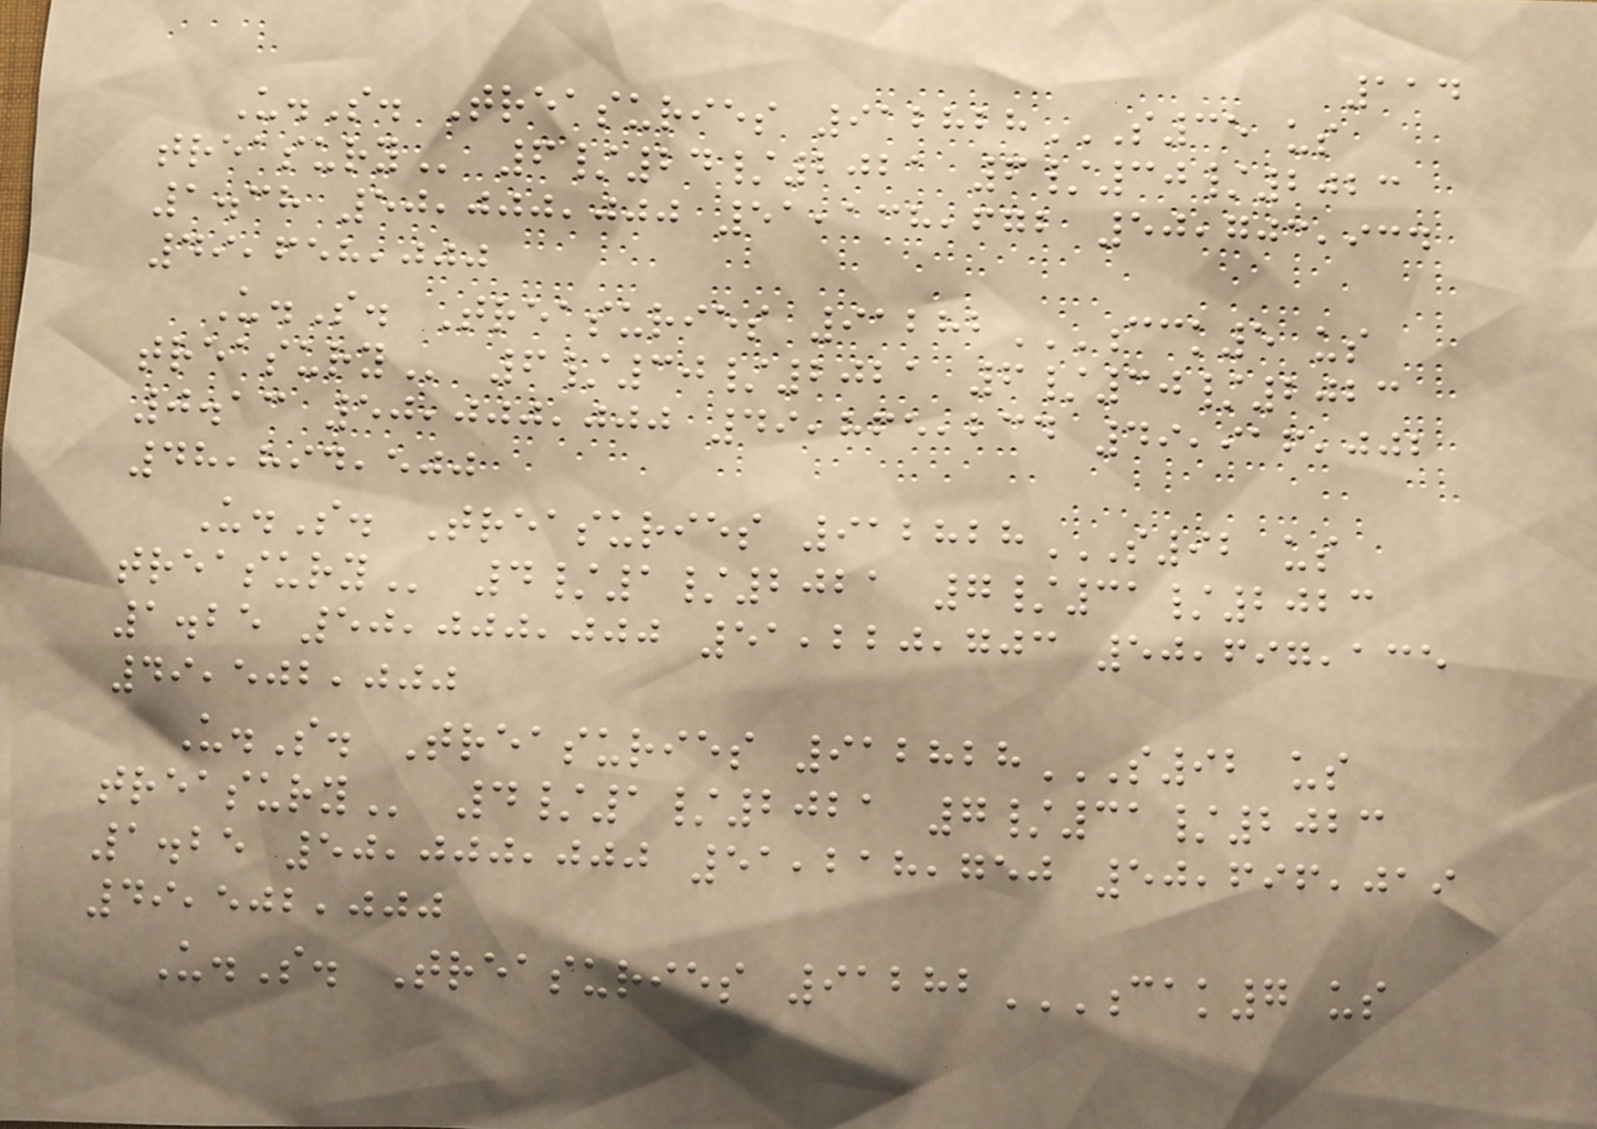114
U.S. Treasuries 912828S35 US
TREASURY 6/24/2021 6/30/2023
1.38 50,000,000 51,138,672 50,703,934
49,658,000
U.S. Treasuries 91282CCK5 US
TREASURY 6/30/2021 6/30/2023
0.13 50,000,000 49,865,234 49,916,002
48,894,500
U.S. Treasuries 912828S92 US
TREASURY 4/1/2021 7/31/2023
1.25 50,000,000 51,220,703 50,697,135
49,502,000
U.S. Treasuries 912828S92 US
TREASURY 4/1/2021 7/31/2023
1.25 50,000,000 51,218,750 50,696,019
49,502,000
U.S. Treasuries 91282CAK7 US
